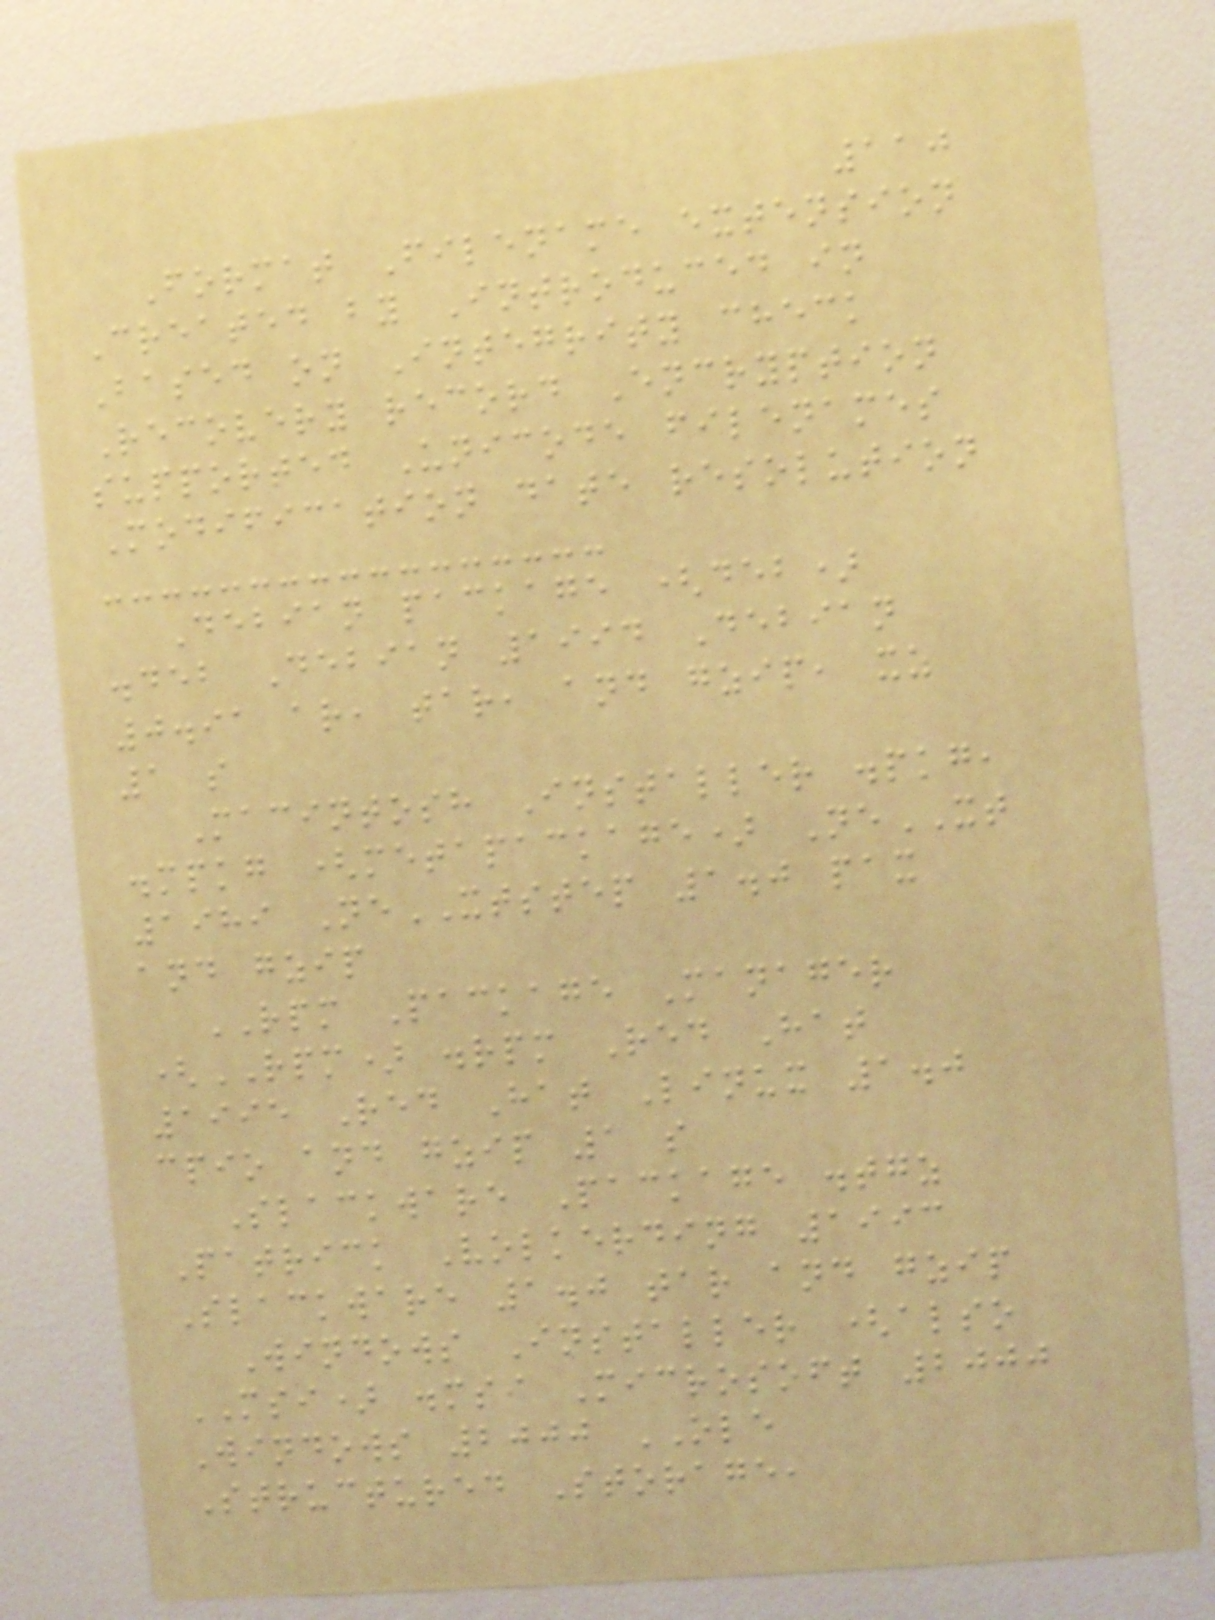110
Format Filename extension
Created by Introduced in
Based on Integrity check
Recovery record Encryption
supported Unicode filenames
Modification date resolution
Debian package (deb)
.deb Debian 1994 Debian
0.91 ar, tar, and gzip, xz
1 s
Macintosh Installer .pkg,
.mpkg (metapackage) NeXT
1989 NeXTSTEP 1.0 pax
and gzip
RPM Package Manager
(RPM) .rpm Red Hat
1995 Red Hat Linux 1.0
cpio and gzip 1 s
Slackware Package .tgz
Patrick Volkerding 1993
Slackware 1.0 tar and gzip
Windows Installer (also
MSI) .msi Microsoft 2000
Windows 2000 OLE
Structured Storage,
